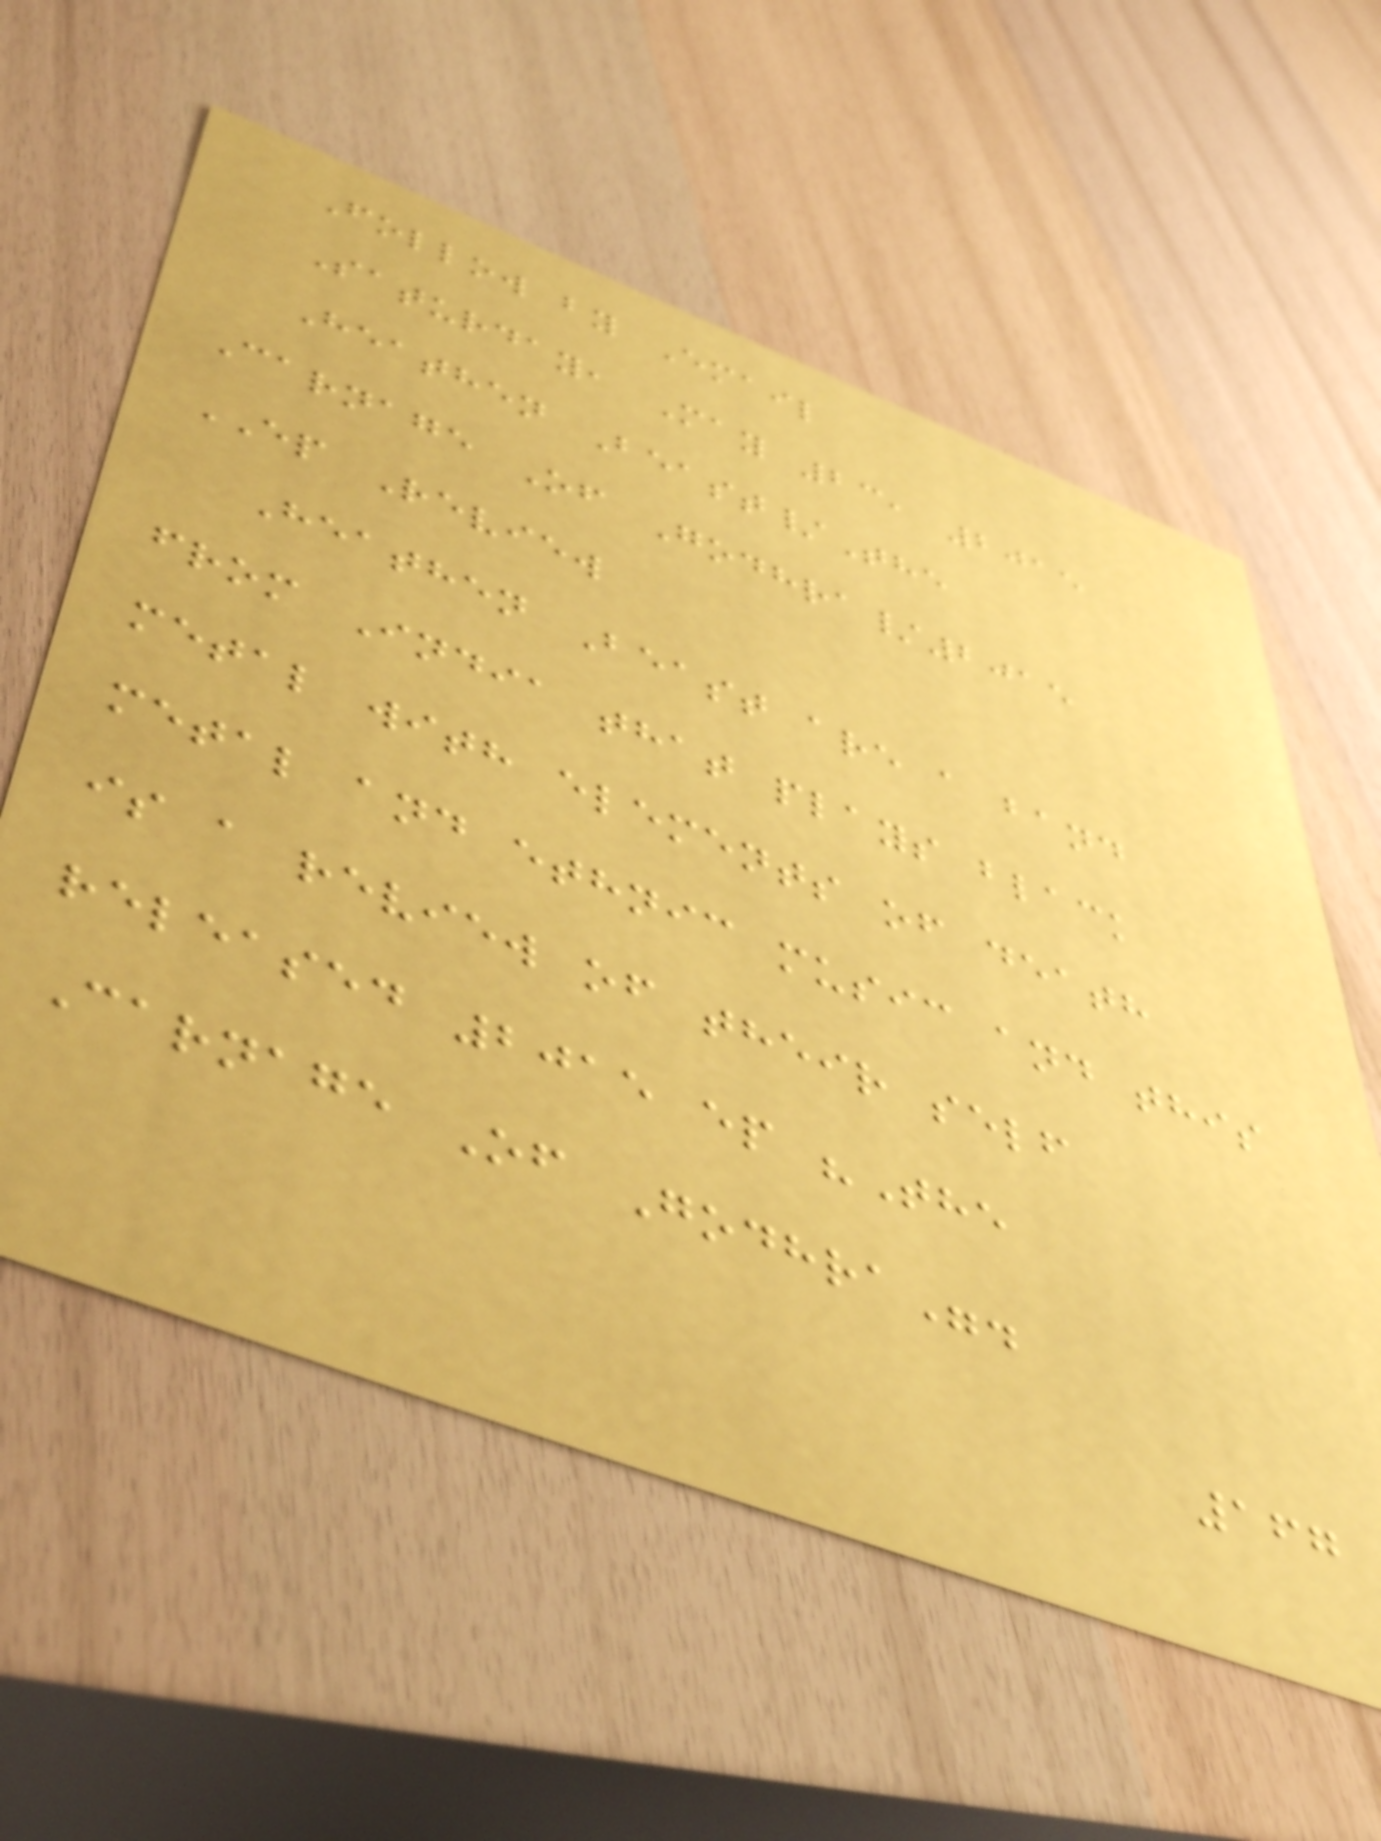Follow by Email
Saturday, May 23, 2015
Heathen Beast/The
Carnage Of Godhra/2015
EP Review
Heathen Beast are a band
from India that plays black
metal with elements of death
metal and ethnic music and this
is a review of their self
released 2015 ep "The
Carnage Of Godhra".
167
